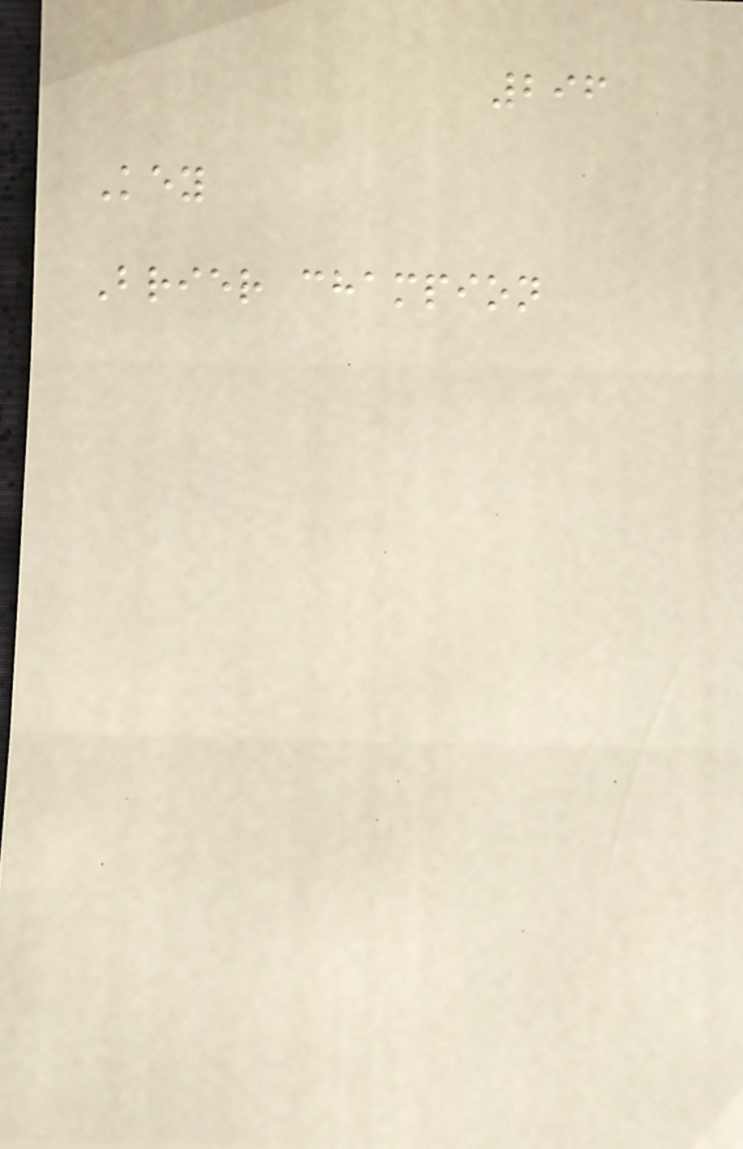296
Key
Brier champion
